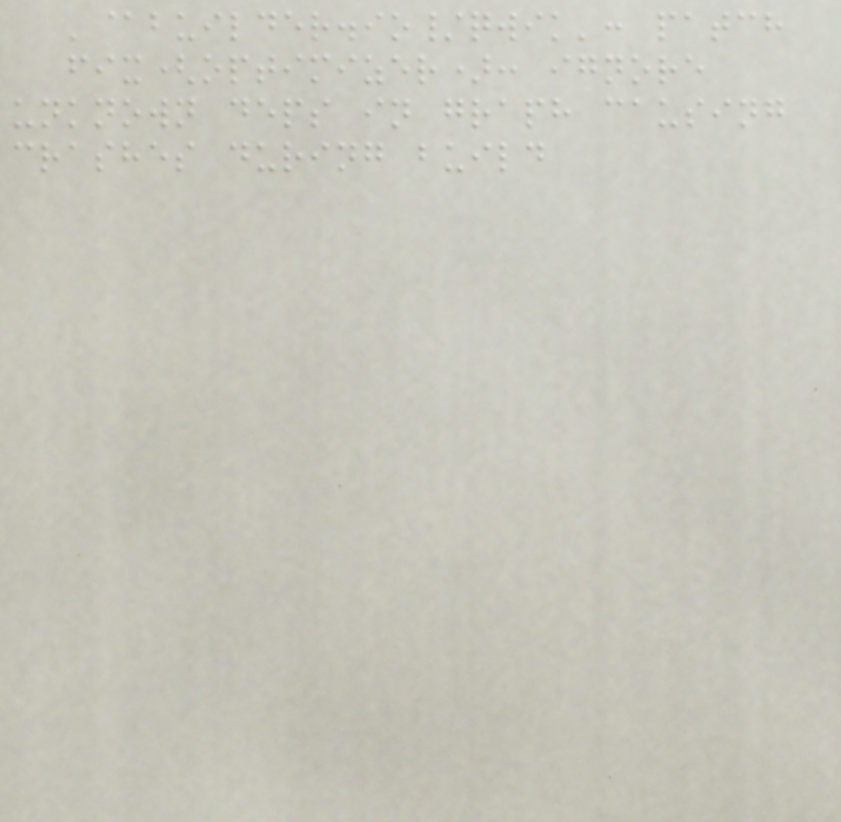'@builder.io/qwik': patch
fix(optimizer): ignore
unknown deps in graph causing
crashes during build
